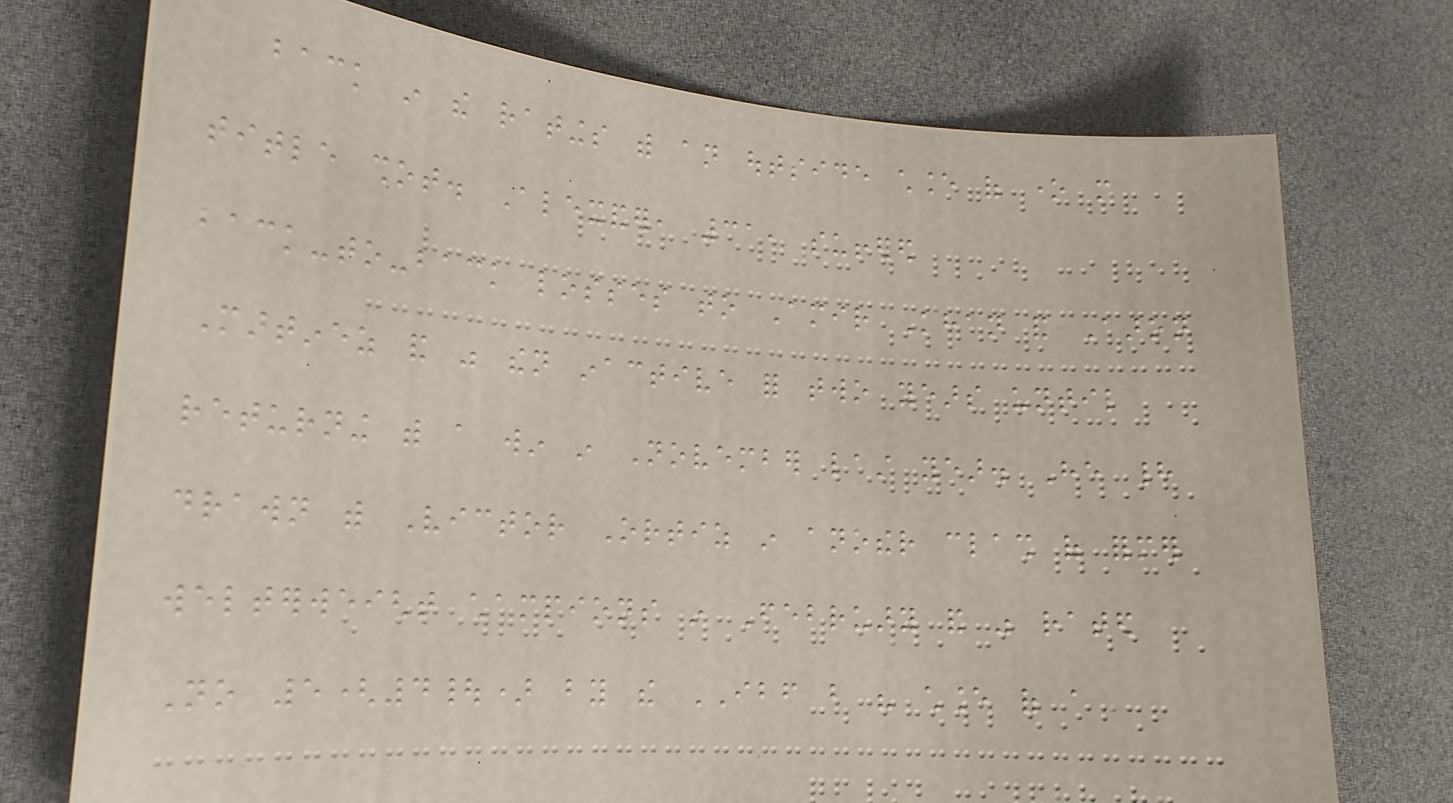back in the ratings with an outside chance of one more
title shot. Alexander, 31, suffered
back-to-back losses to Amir Khan and Aaron
Martinez and was then inactive for two years until
returning with a win in November last year. He had
drawn with Victor Ortiz in another clash of former
welterweight champions in February and was rated
No 5(4|) by the IBF but his chance of a
